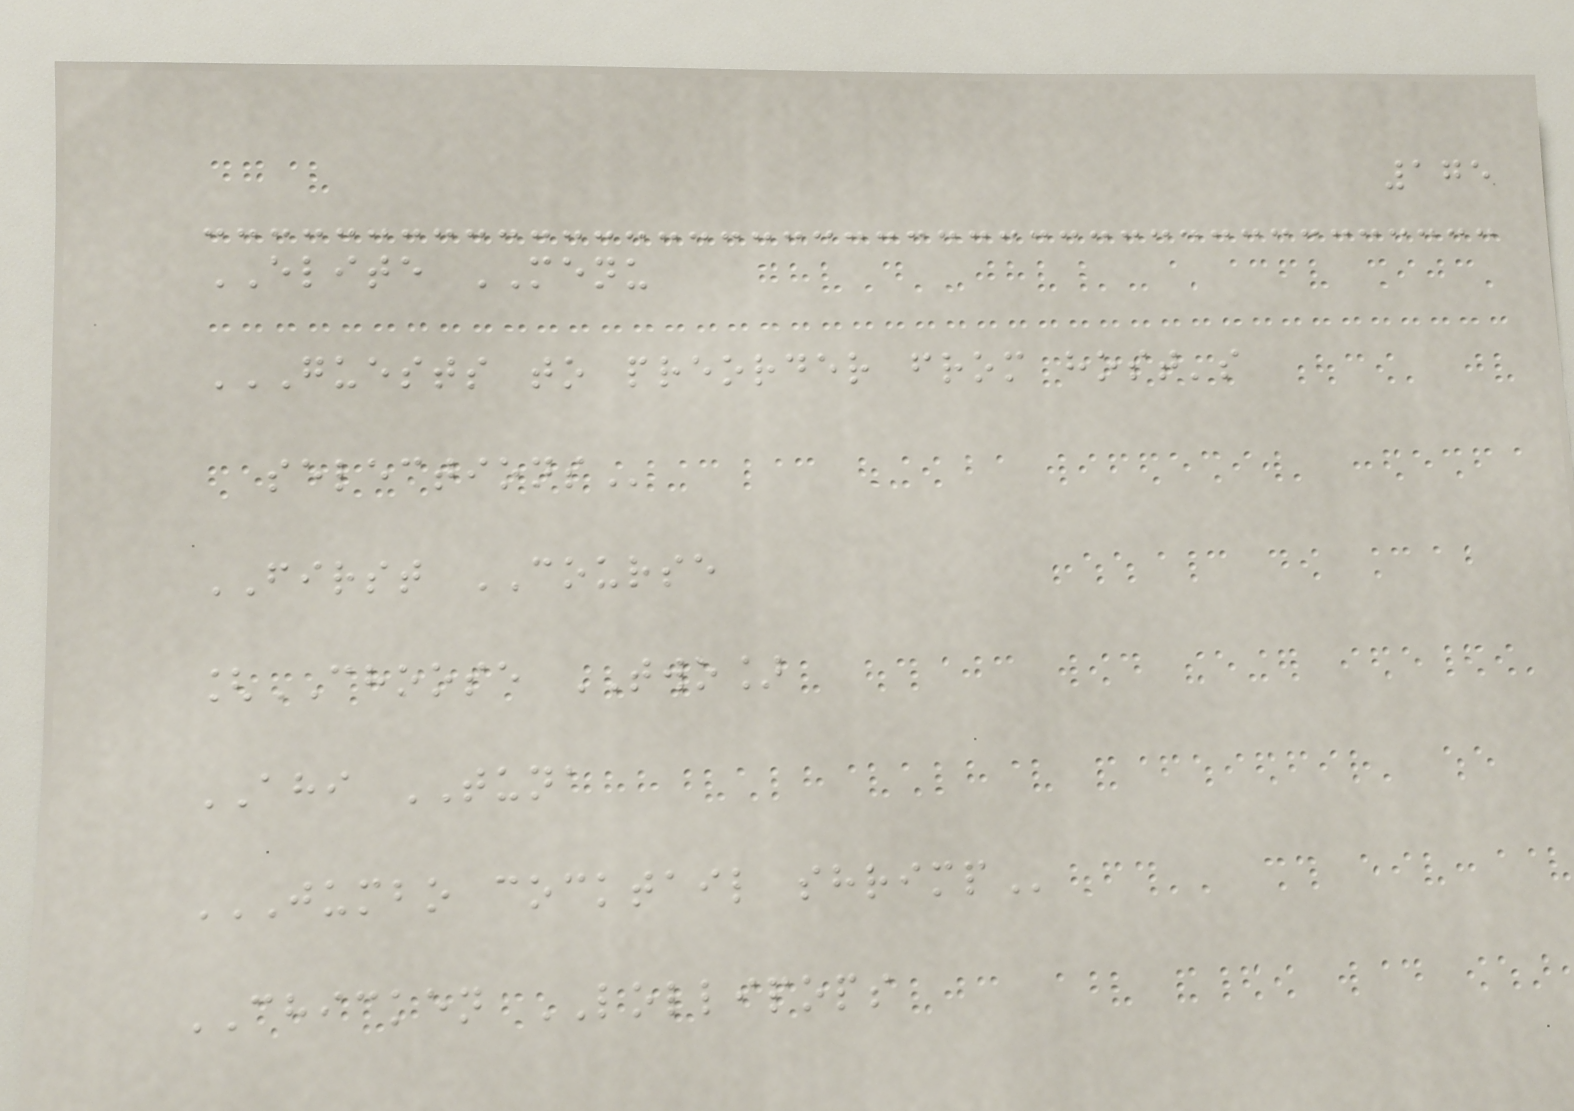175
ELITE MENU
GUESTS TO PREORDER FROM HOST'S
SELECTIONS
FIRST COURSE
[CHOOSE TWO]
AHI TUNA
JUMBO COCKTAIL SHRIMP
CHICKEN LOLLIPOPS
